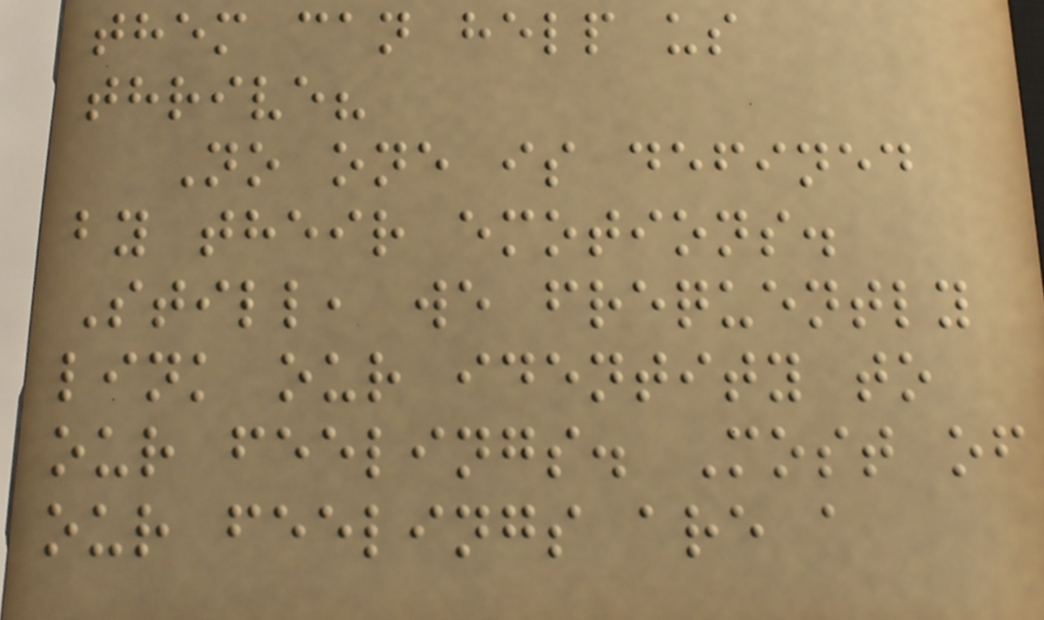them can help us
thrive?
No one is defined
by their emotions.
Still, we frequently
link our identity to
our feelings. Most of
our feelings are a
